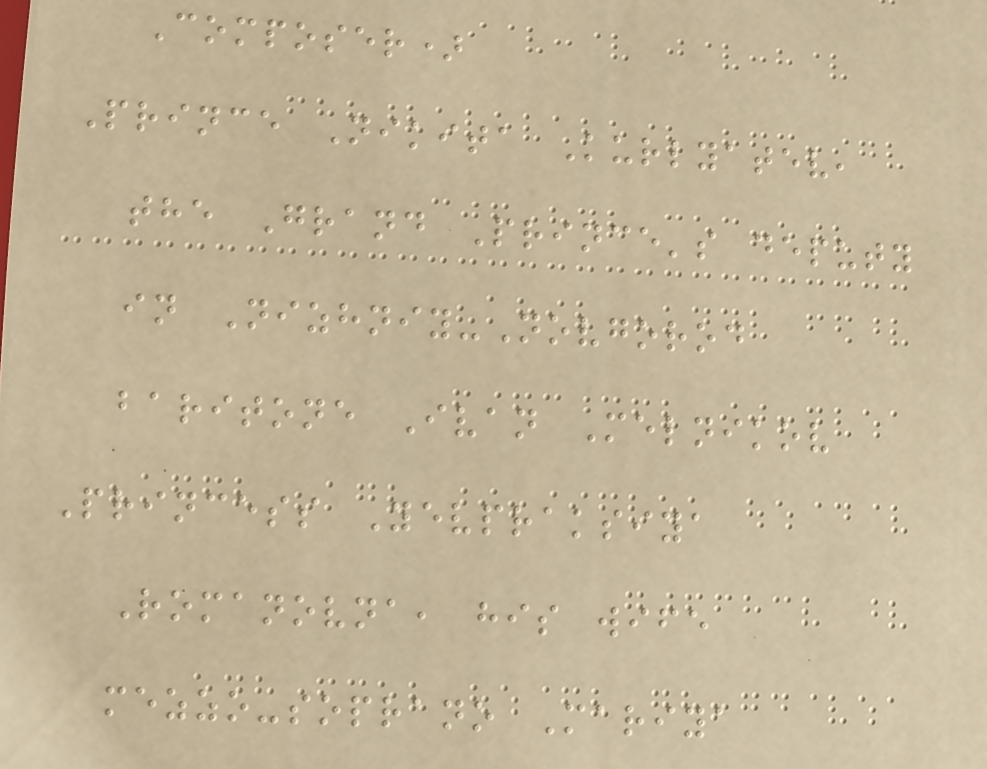Composer)
Prince Nikita Kurlyatev,
the Grand Prince's deputy
in Nizhniy-Novgorod
baritone Ivan Melnikov
Princess Yevpraksiya
Romanovna, his wife
mezzo-soprano Mariya
